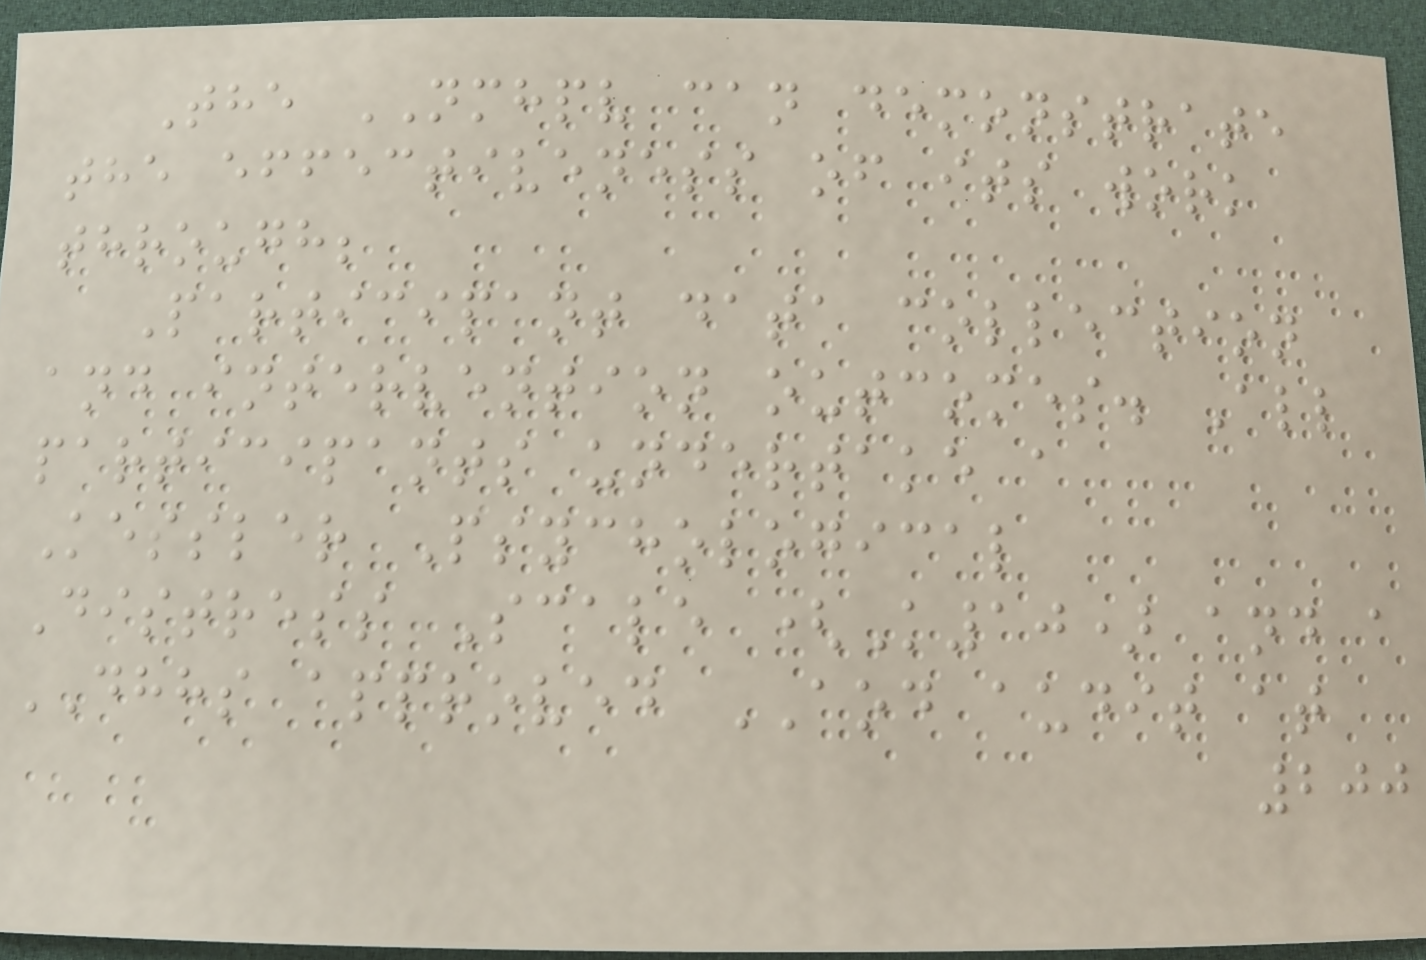The NMHPV can demonstrate
the effectiveness of its work
through;
Participant data collection
and intervention outcomes. All
participants undertake a
Kessler Psychological
Distress Scale (K10) and a
DHHS approved AOD audit at
200
